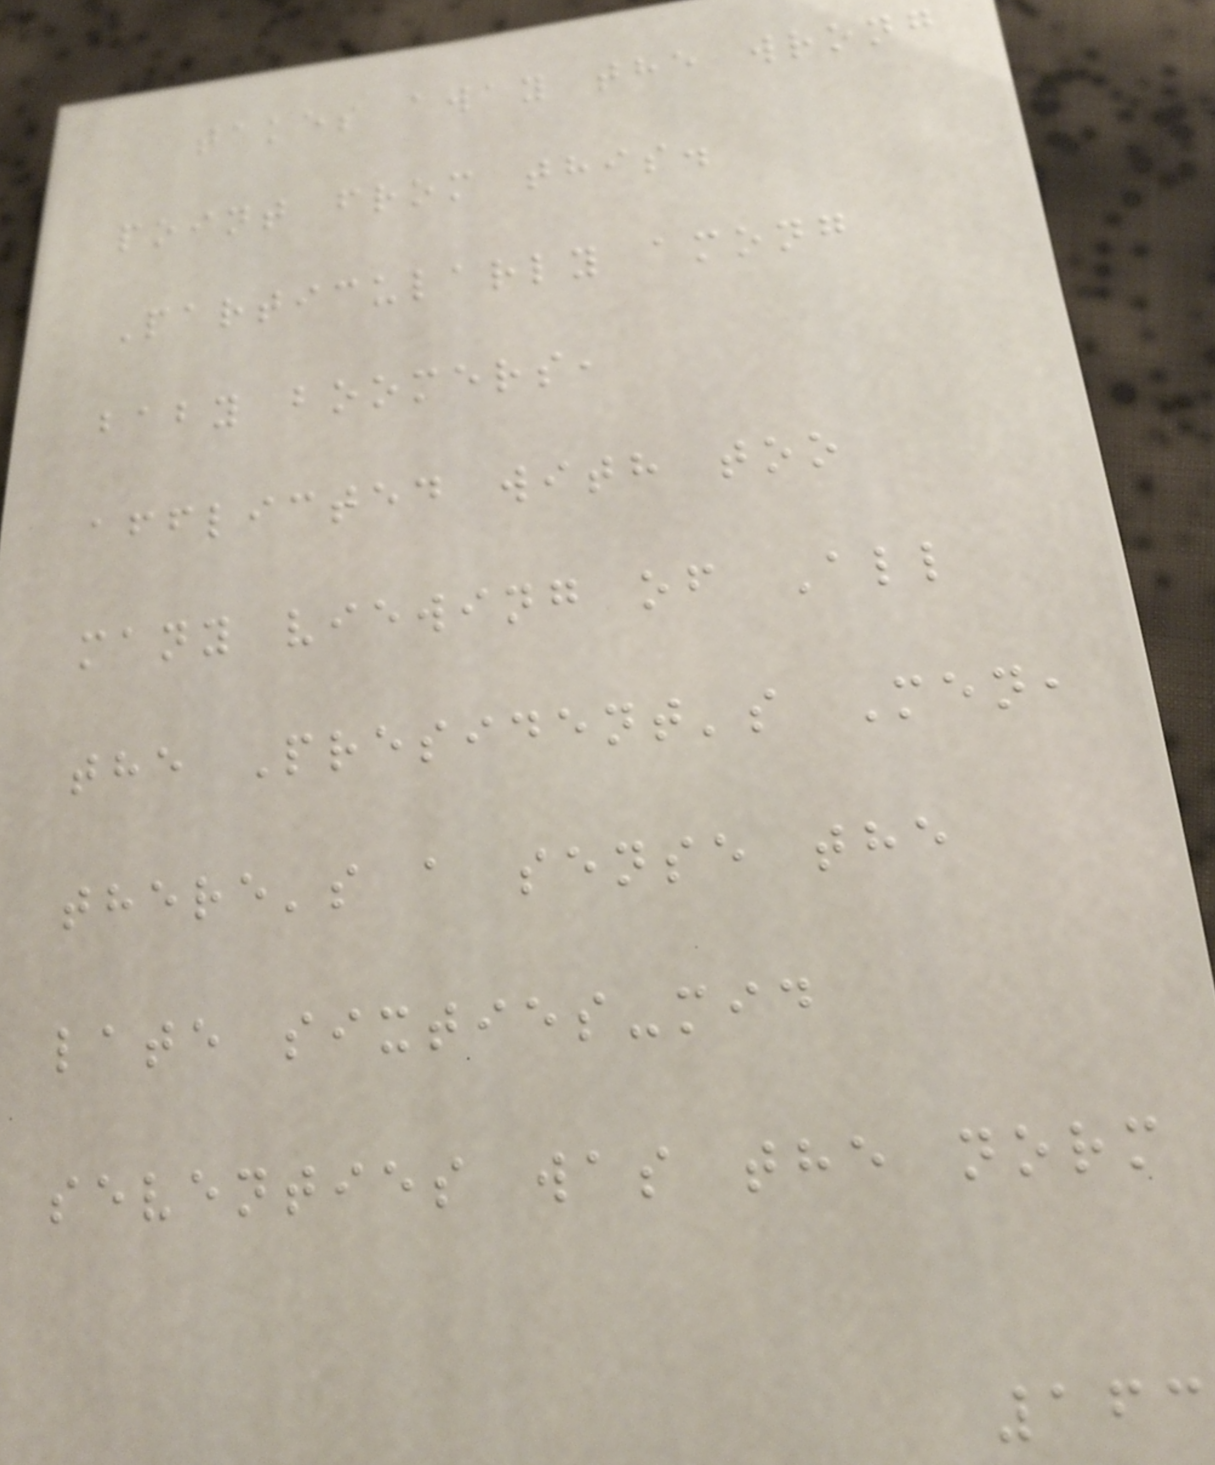takes away the wrong
point from this.
Particularly among
baby boomers,
afflicted with too
many viewing of All
the President's Men,
there's a sense the
late sixties-mid
seventies was the norm
163
